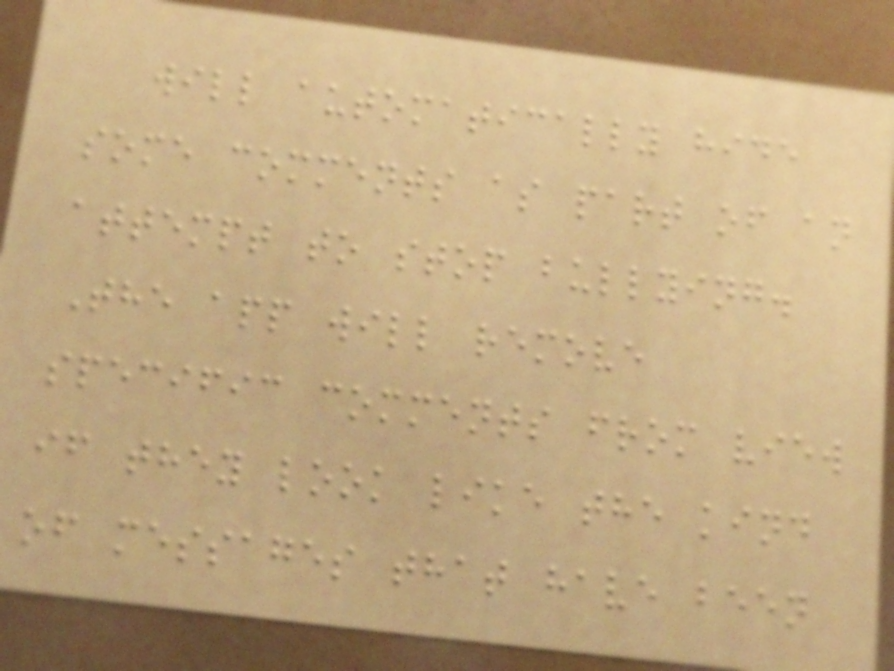will automatically hide
some comments as part of an
attempt to stop bullying.
The app will remove
specific comments from view
if they look like the kind
of messages that have been
